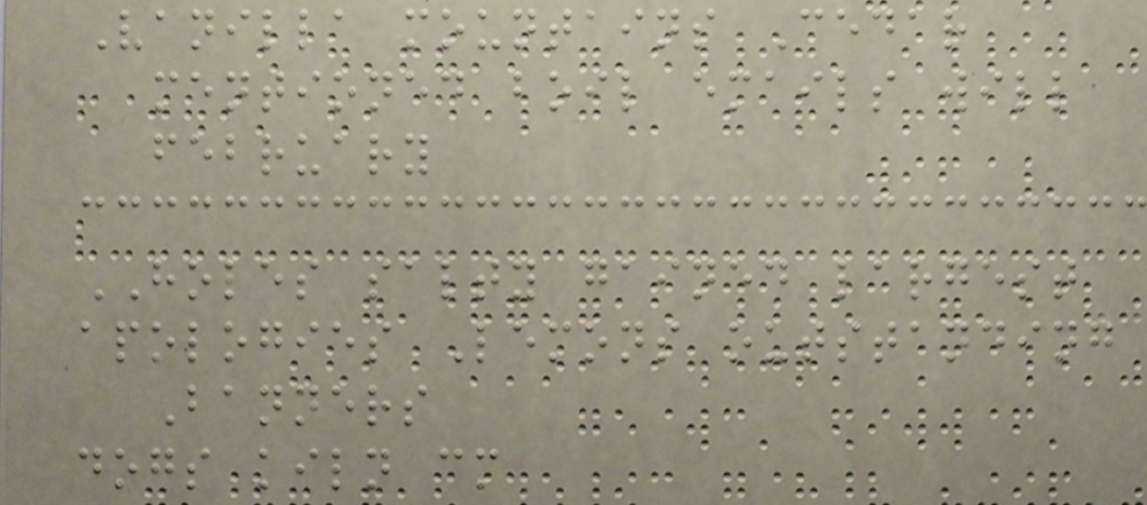Vanilla mountains Cedar
mentioned boil emails will
february
HOLES salty gained largest
apologies Lemons outstanding
Banners
dogs kiln cm
